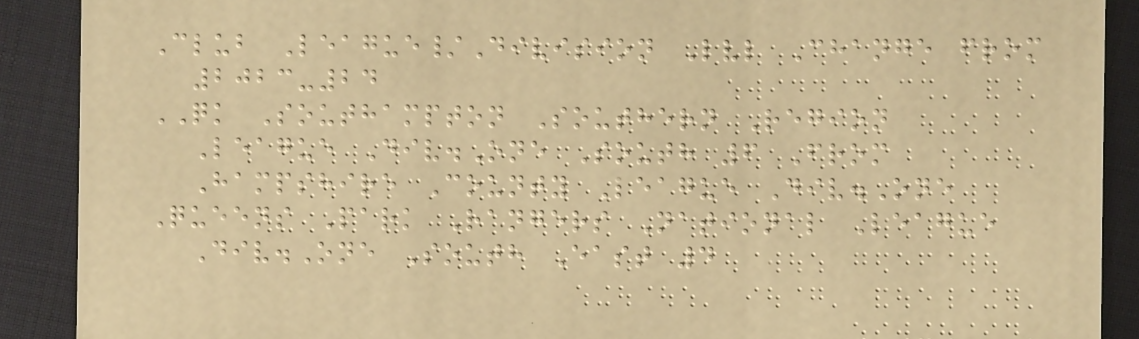Club League/Division Lvl Change from
2023-24
QK Southampton Southern Region
League Div.One South 6 From
Hampshire County League Div.One
Queens Park Rangers National League
Div.One South East 4
